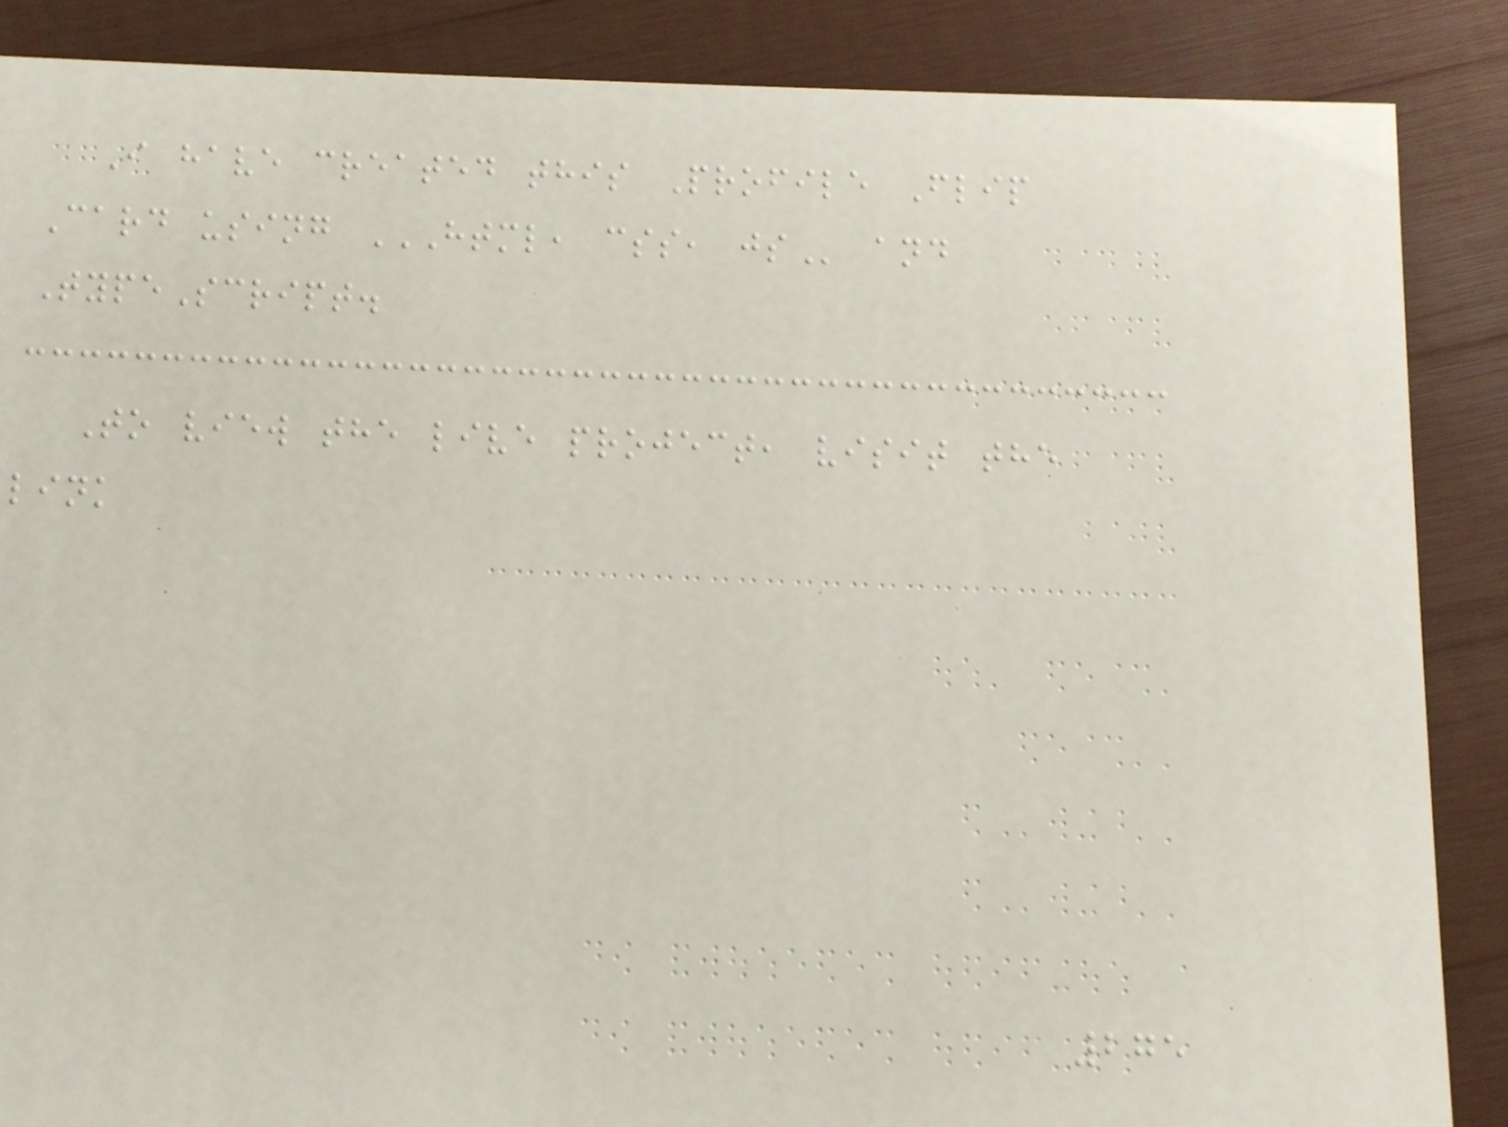I have created this Profile Flip
Card using HTML, CSS, JS and
TypeScript.
To view the live project, visit the
link
275
